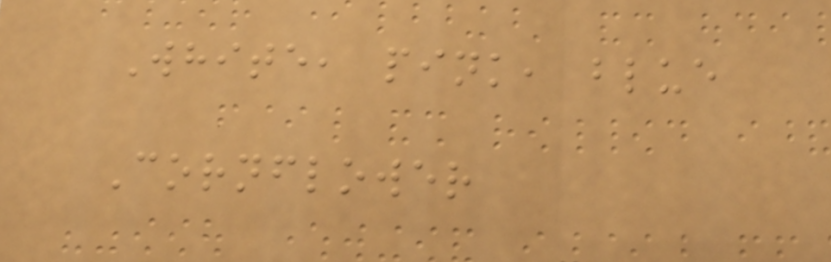White, pink, blue
Cornflower
